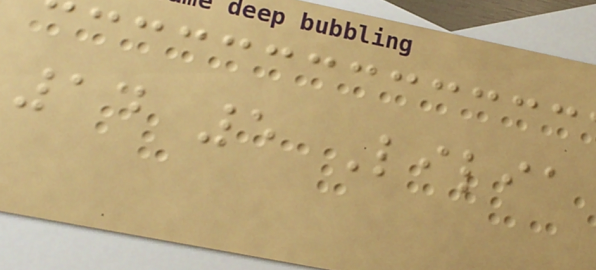14 5 Lilia
